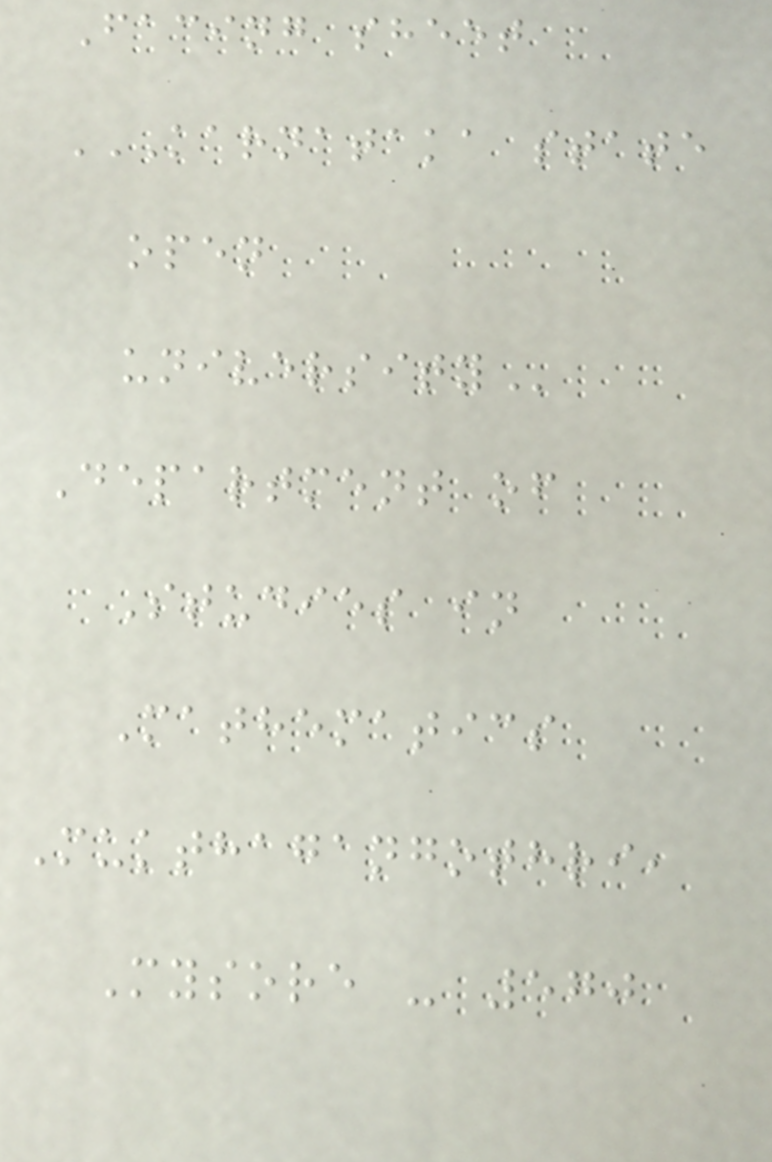Facing sheet
KARNATAKA STATE
OPEN
UNIVERSITY
Department of
Studies in
Mathematics
Mukthagangothri,
Mysore - 570
